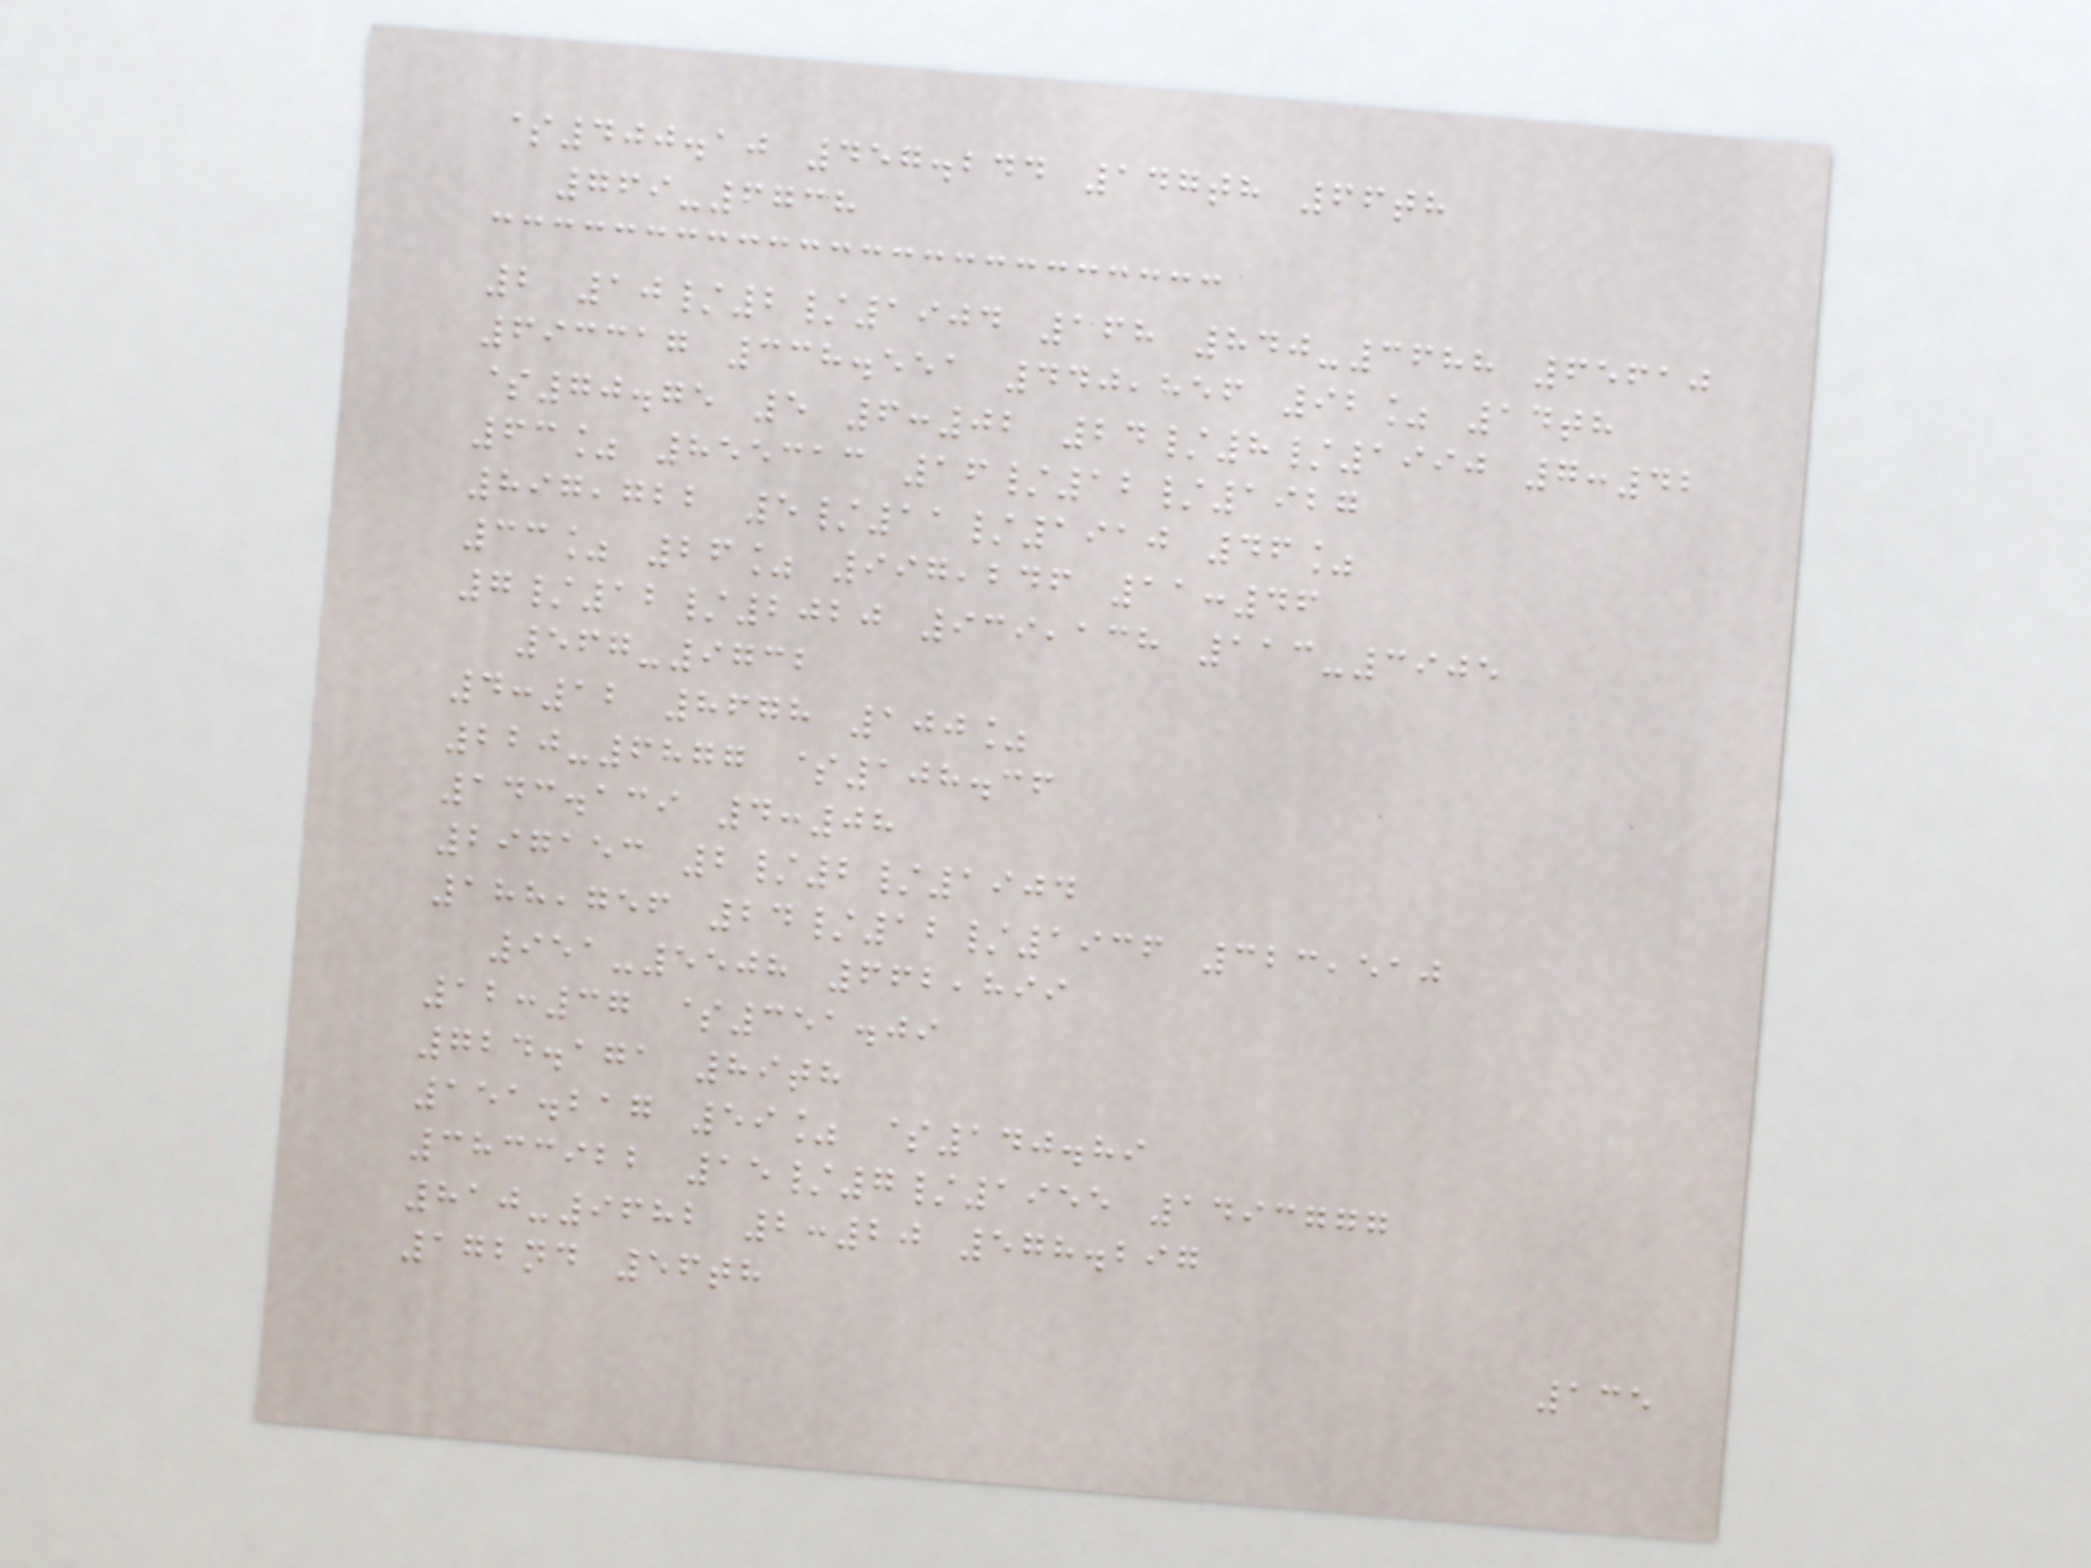$400.10 457.244 147th 66th
769-6738
2 10/2/1904 168 840-3688 65610
693317 338.551 440,856 92% 14th
$70.75 5 6:02 24/8/1990 7:42
63% 855313 16/12/1927
897,722 5/11/1910 46%
33% 26% 997,246 11:46
7/12/2020 939,138 113-3905
567-9732
4:12 8678 100%
220-6877 $108.36
143.139 4:08
297153 2/2/1904
188,756 24/12/1936 323,510
951-5508 662,899
12:37 $351.09
724.171 89th
151.217 59% $140.89
3833922 15/7/1955 1493777
810-9682 2:20 578.297
172nd 56th
135
